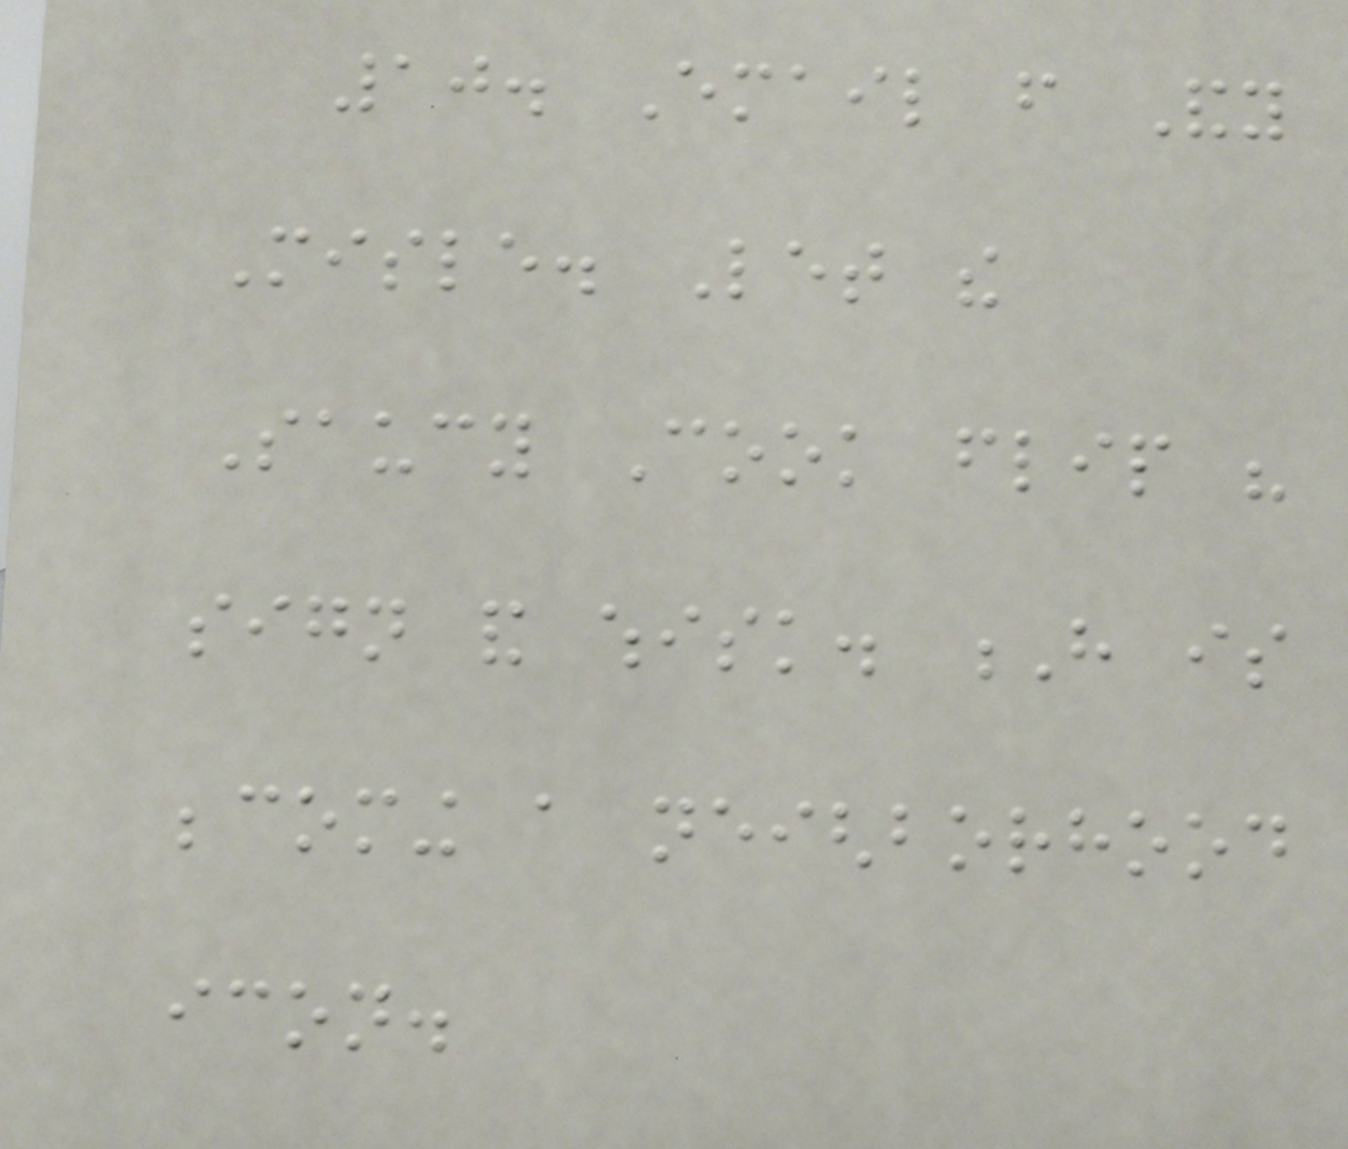10. Email from Andy
Misle. Let the
Saucy Cook flip his
sign and whisk. H is
becoming a neighborhood
icon.
